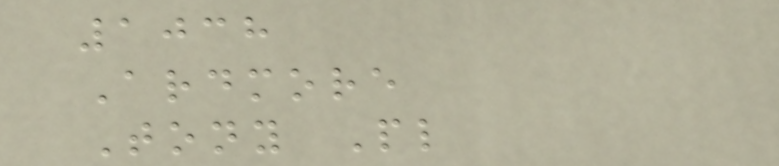1038
Ardmore
Tony Pl
